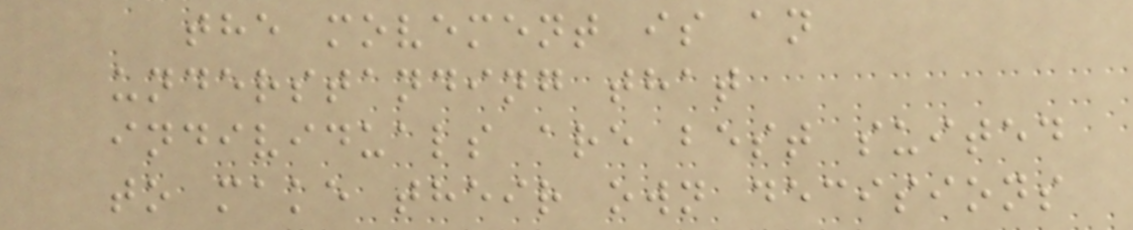the movement is an
understanding that
individuals are best suited
to make their own decisions
